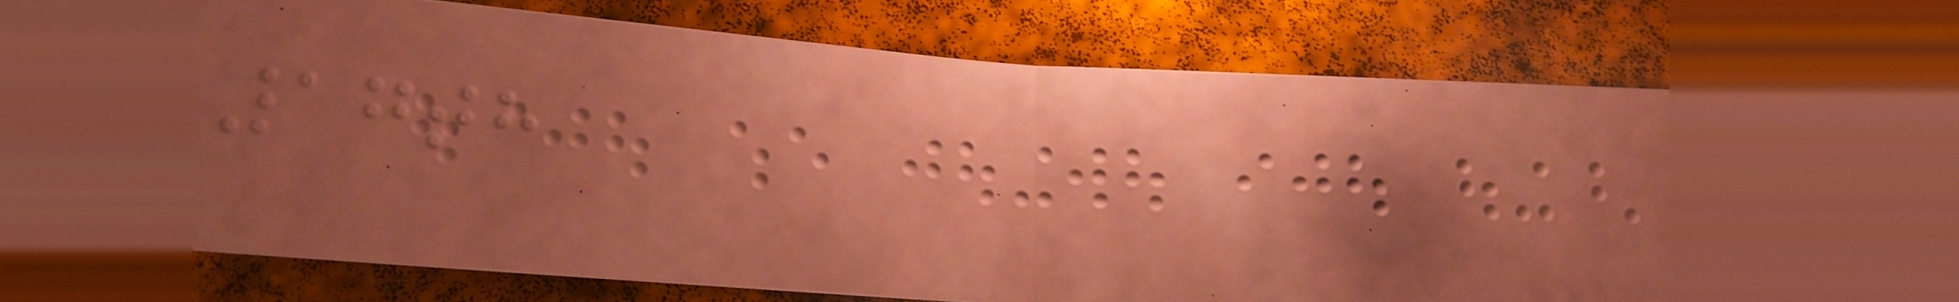17th
